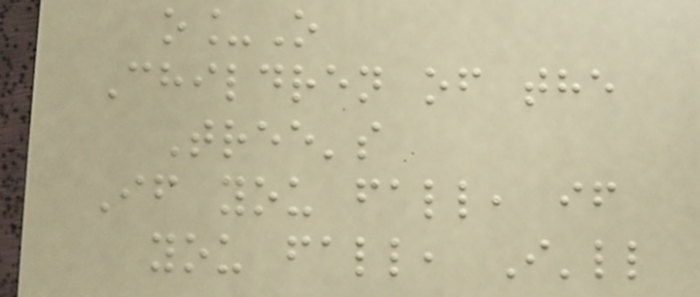o_O
Children of the
Tree's
If you fall, if
you fall, I'll
